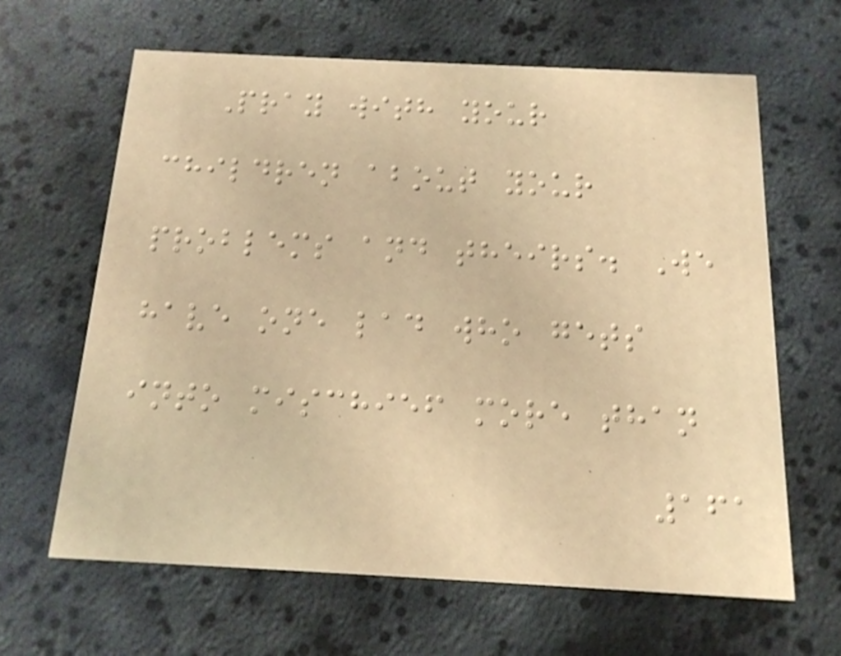Pray with your
children about your
problems and theirs. We
have one lad who gets
into mischief more than
161
